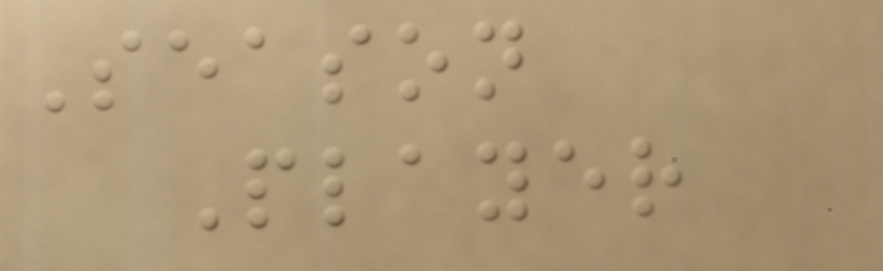Season
Player
